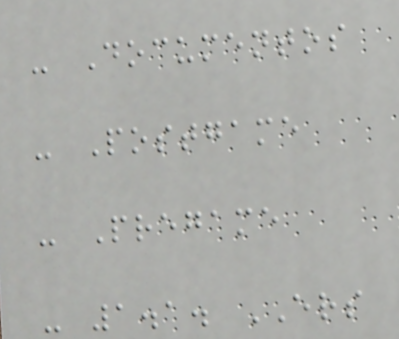- Documentos
- Postgame
- Pregame
- 1.1. ERS
